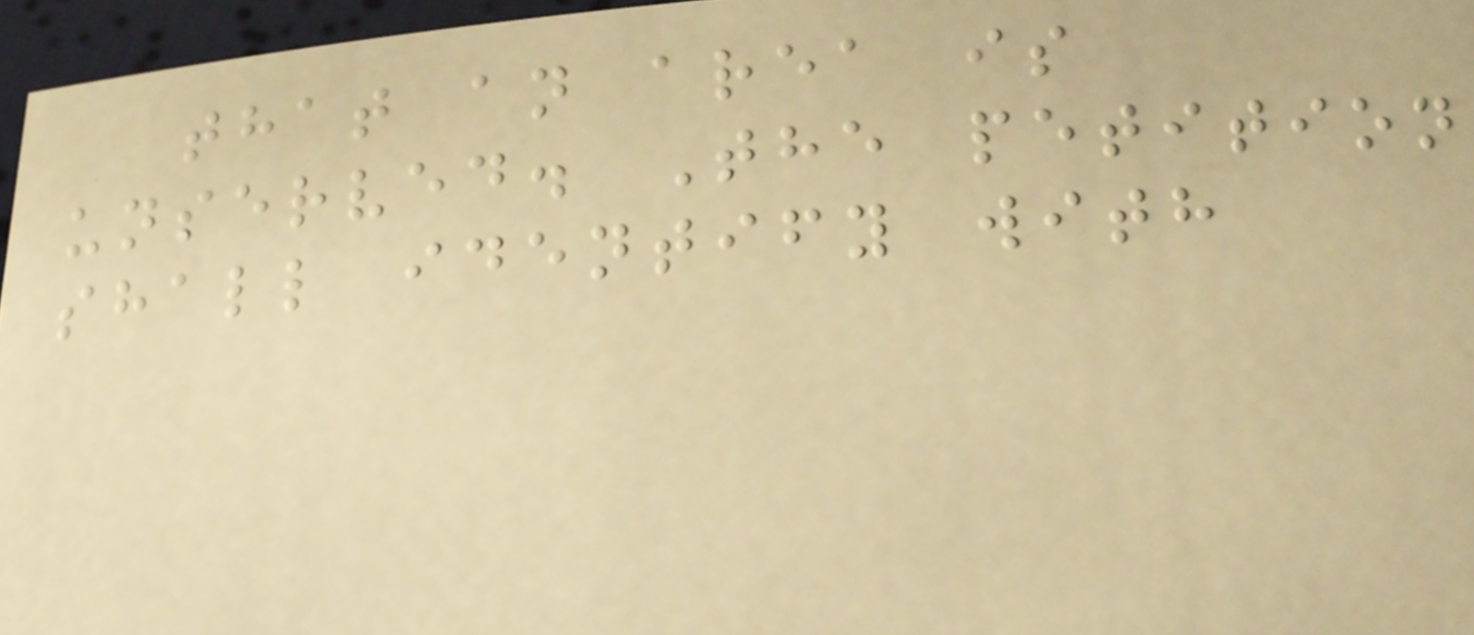that an area is
unserved. The petition
shall identify with
